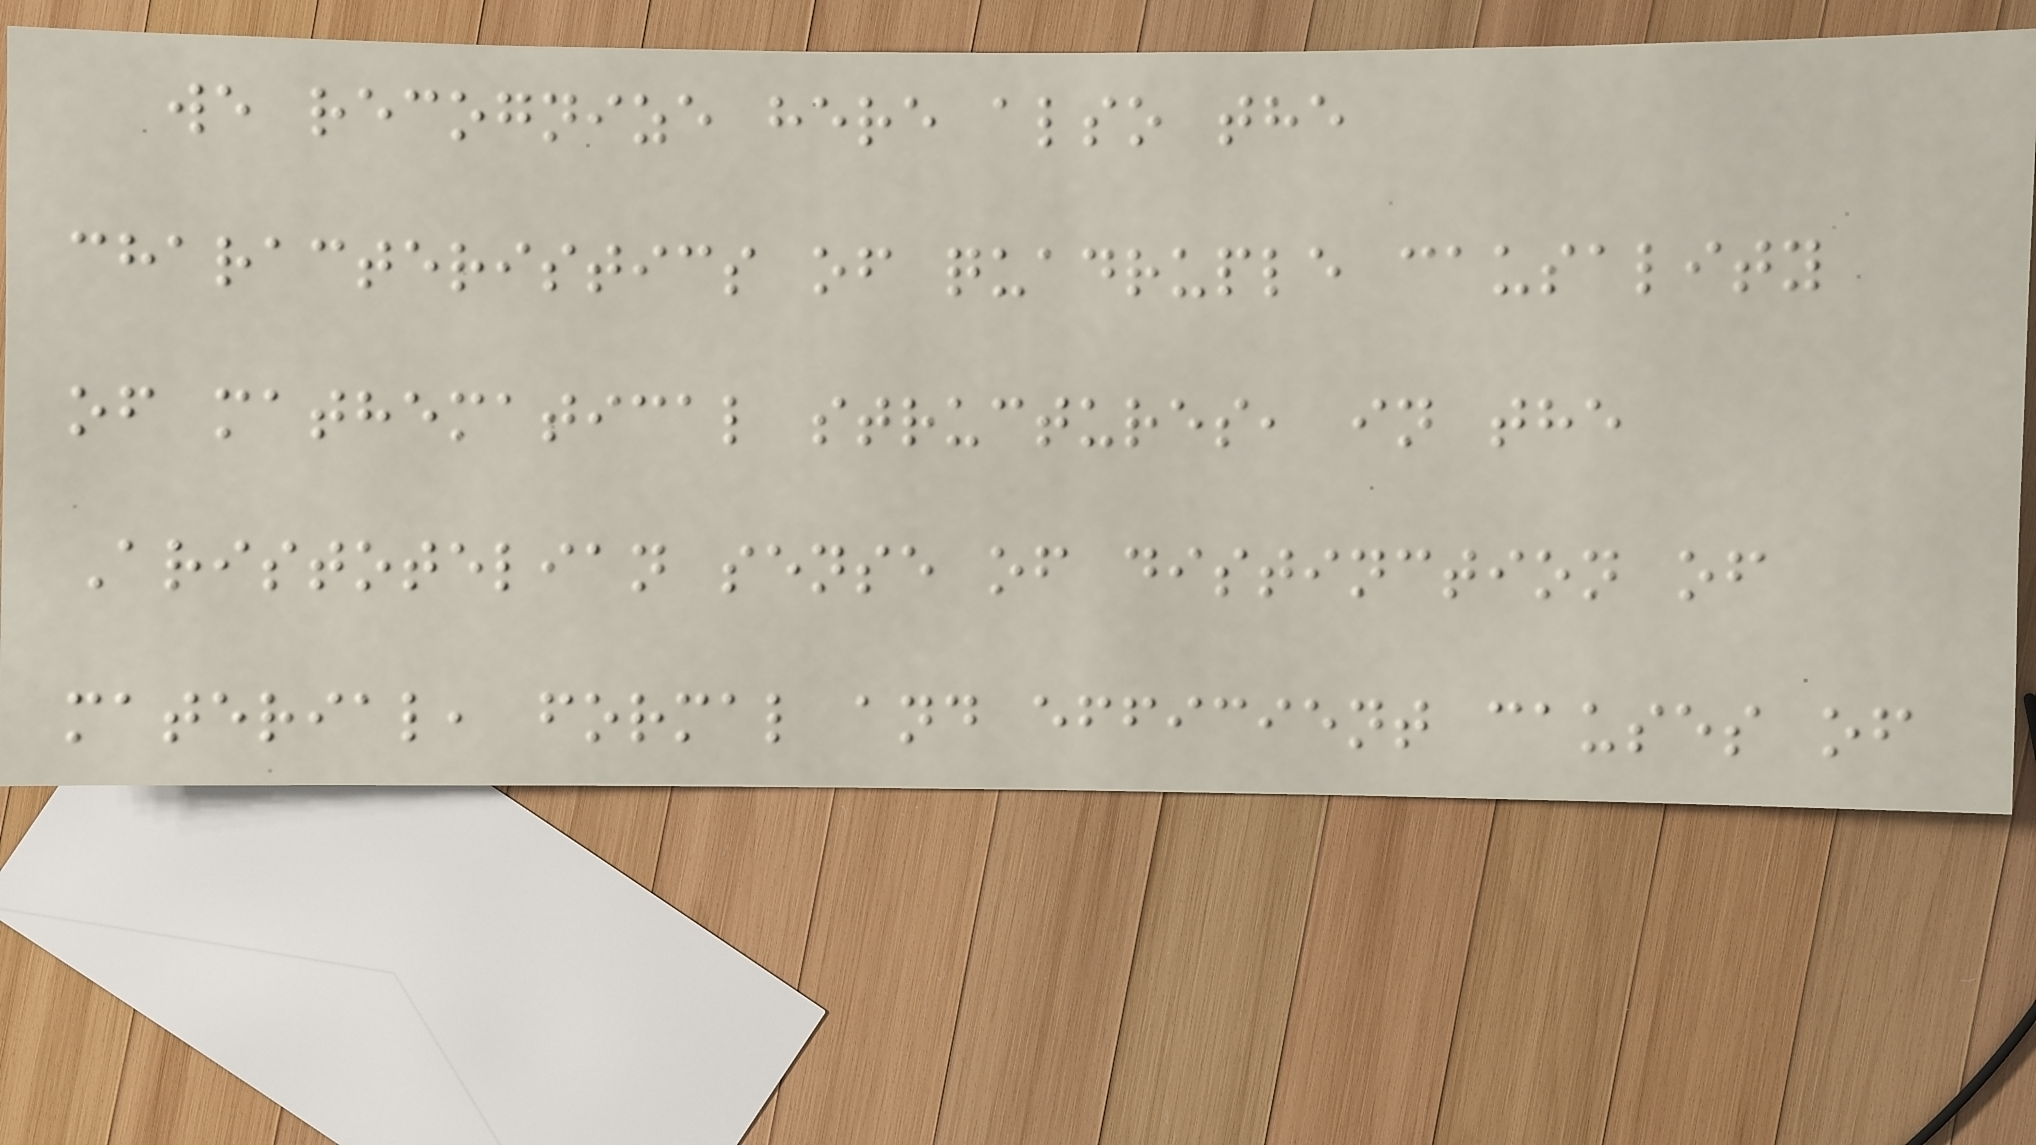we recognize here also the
characteristics of quadruple causality
of mathematical structures, in the
Aristotelian sense of distinction of
material, formal and efficient causes of
